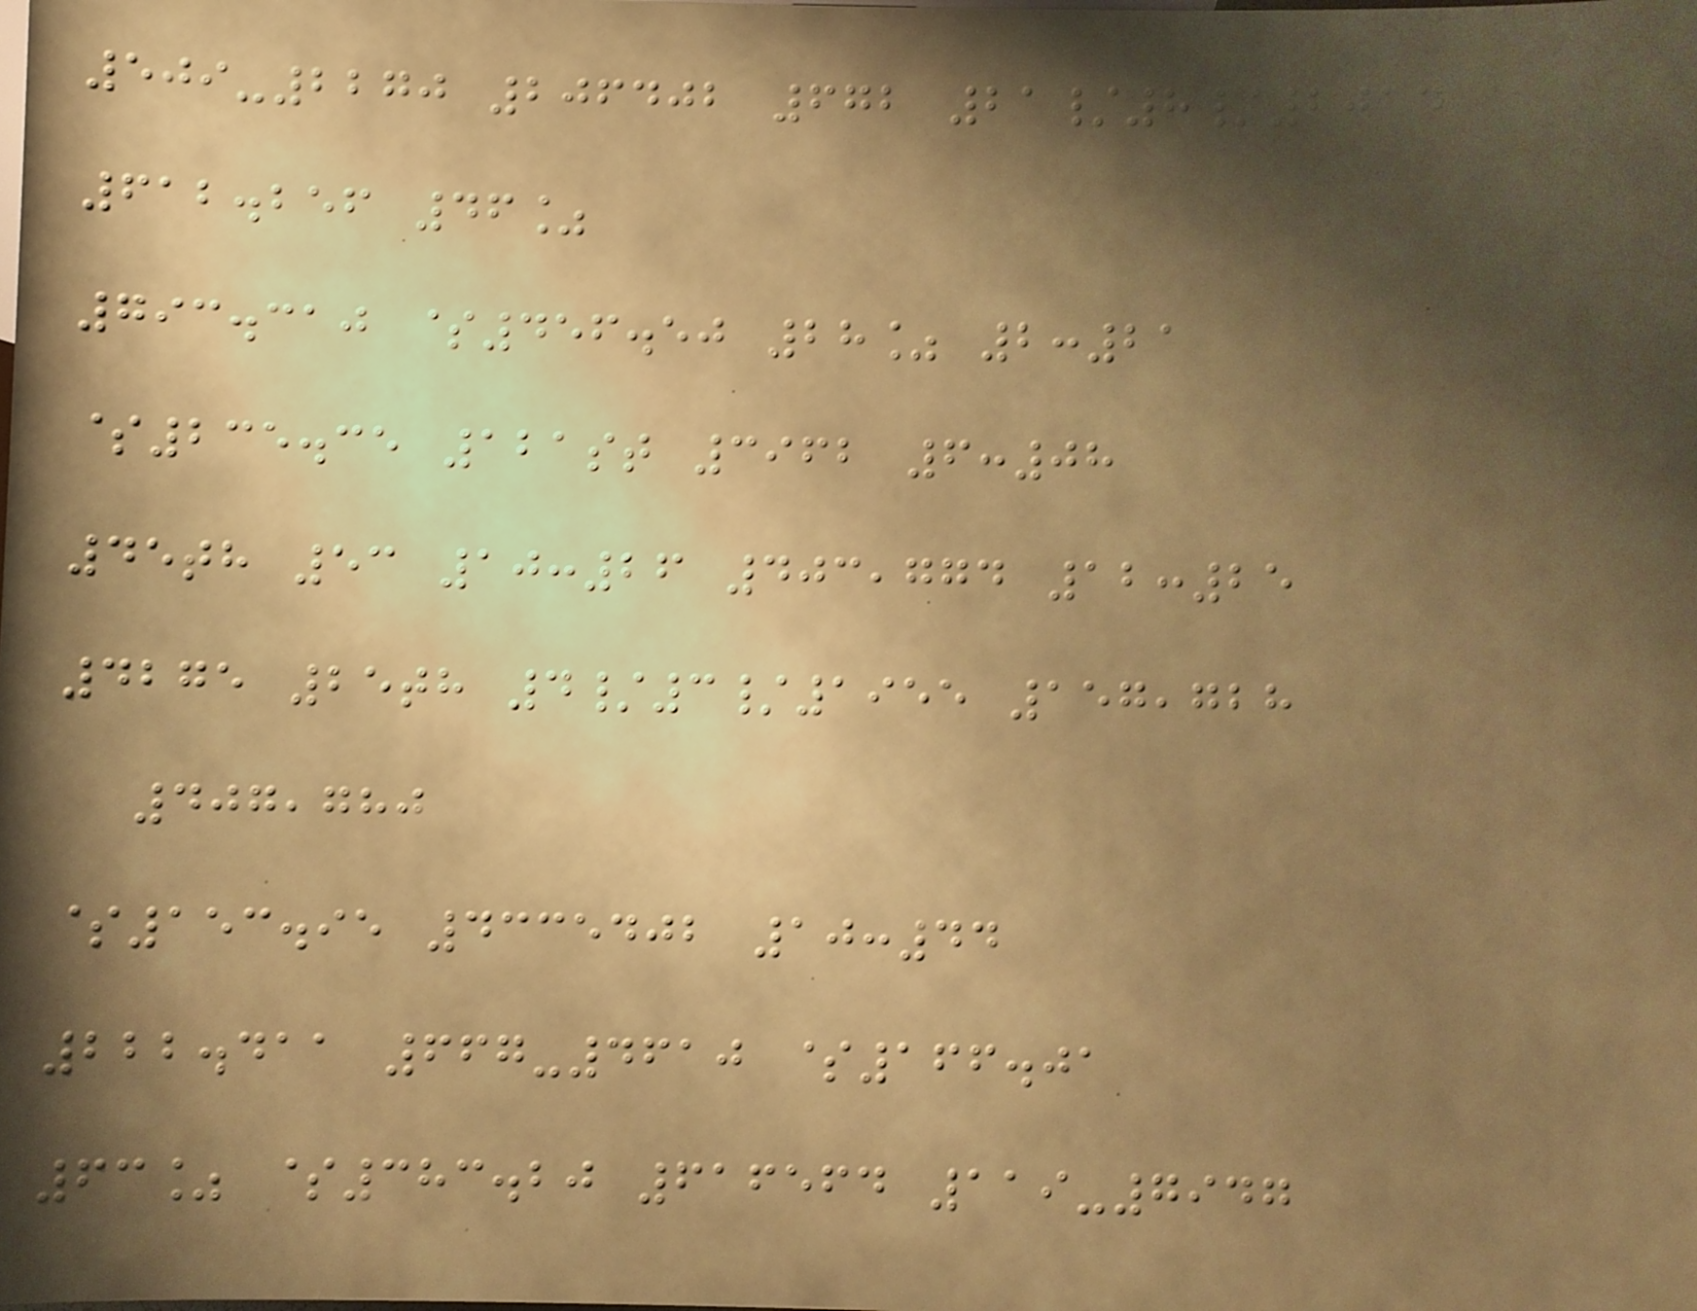509-2270 206402 672 21/8/2014
612.256 46%
793.310 $456.50 28% 2:21
$235.35 121st 3962 6:08
45th 53 10:26 403,774 12:25
4275 25th 4/3/1955 157,728
407,780
$153.95 4335402 10:44
222.411 667-4610 $166.01
63% $383.20 616564 119-7947
